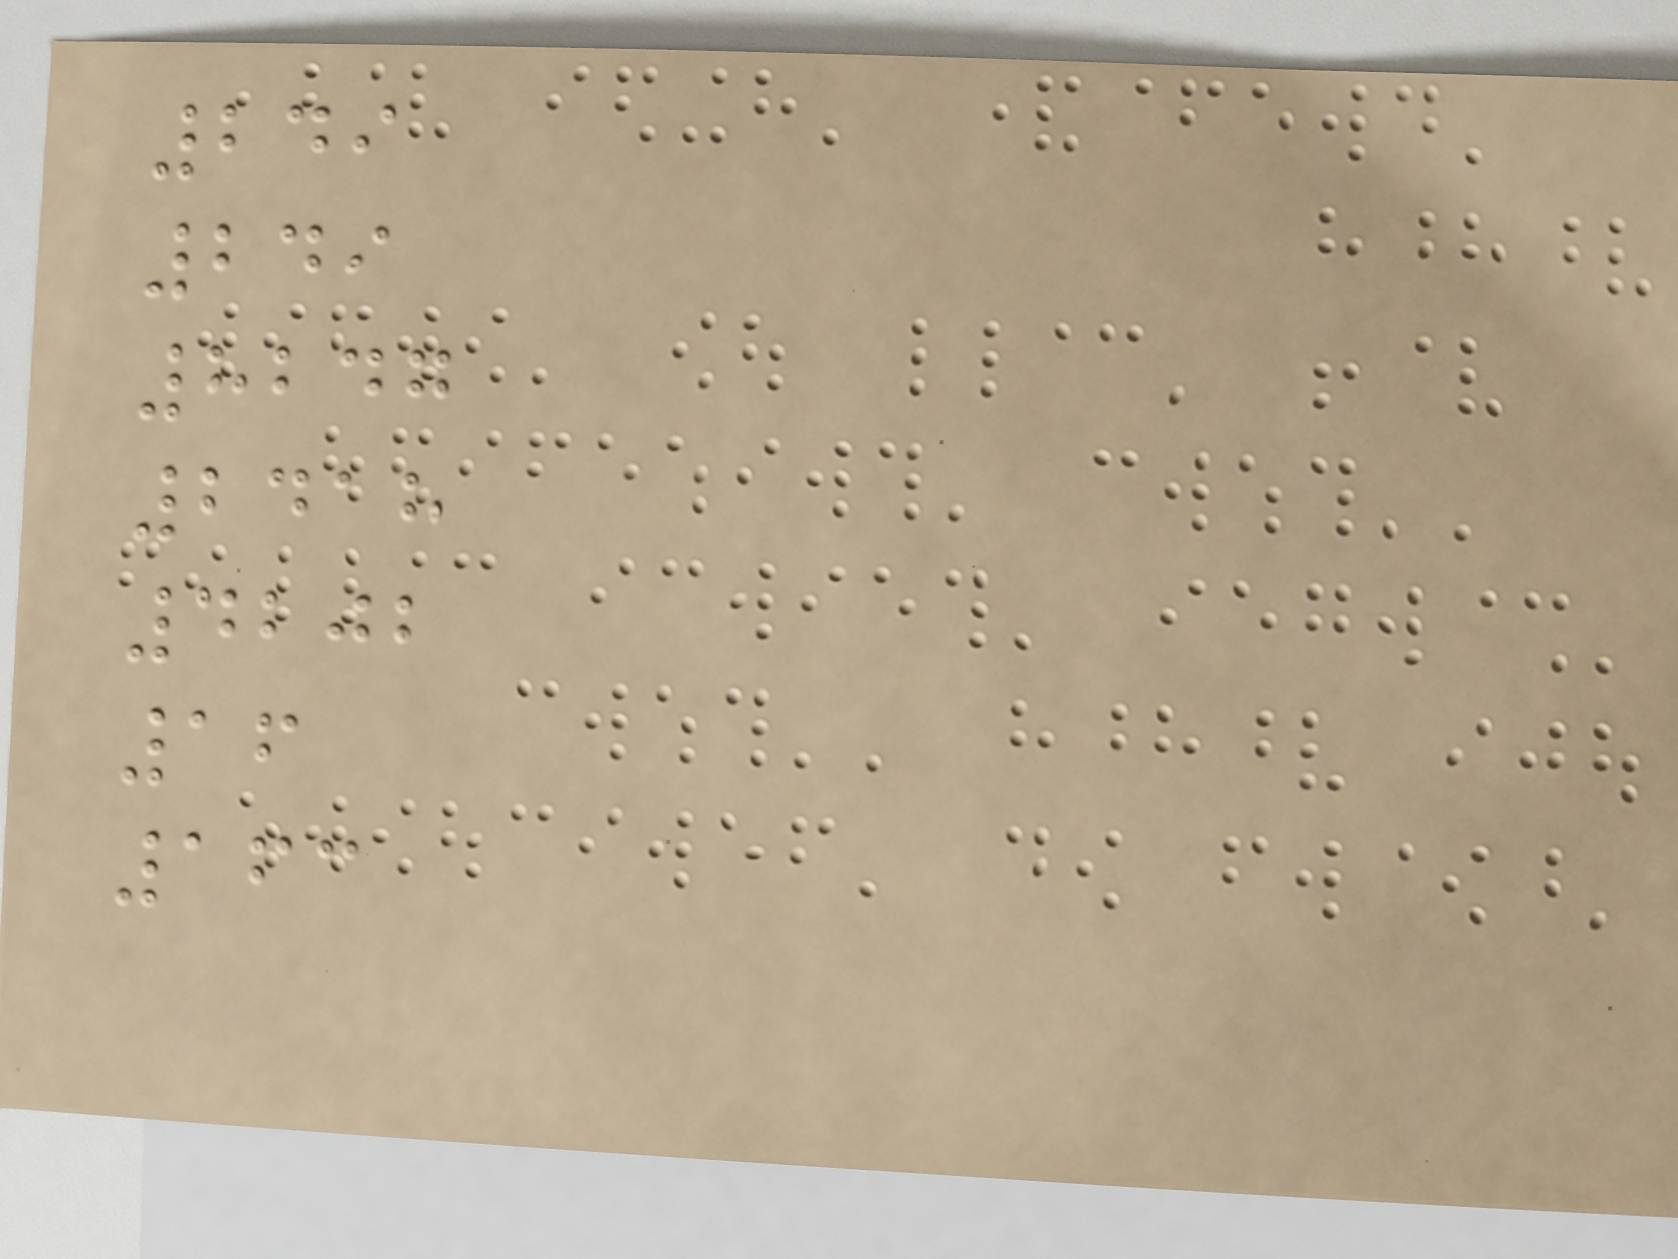249
249
8247
2418
4202
16
163
